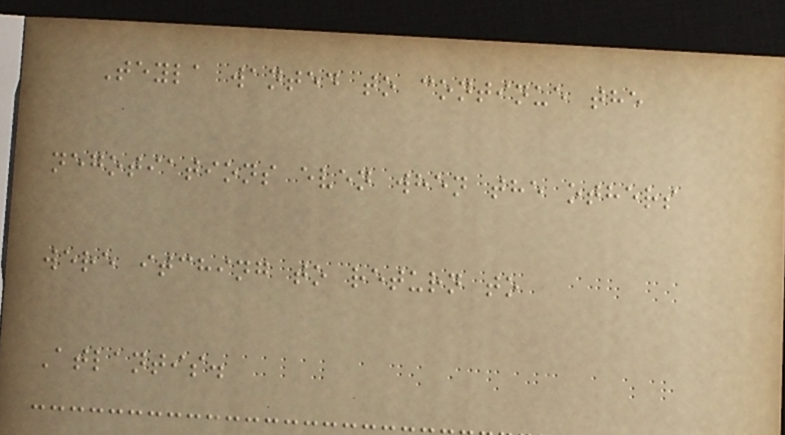Teyla wanted to continue the
negotiations even when the others
were itching to return to
Atlantis.
